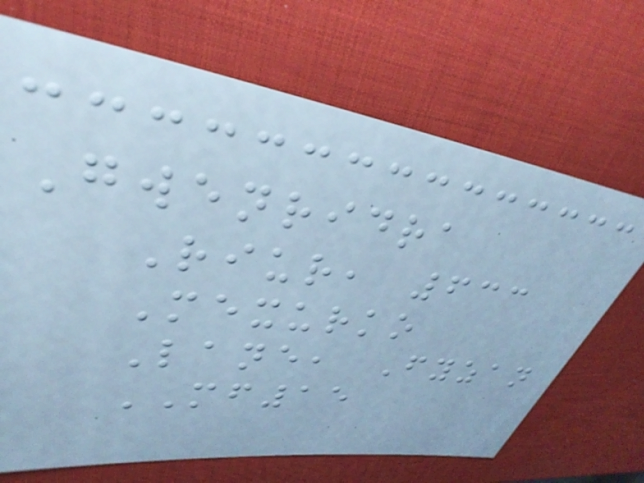Gwenridra
Riur, 633
Mexurko
Lane, Fyzan
MF15
